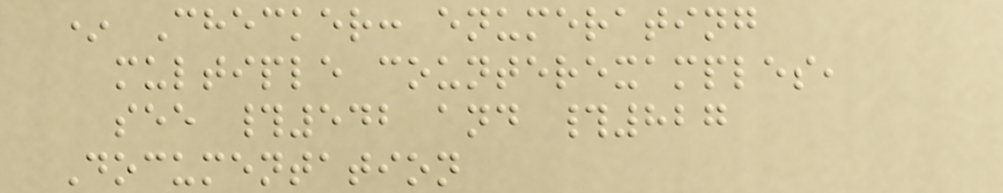* Checker: enumerating
multiple counterexamples,
see #542 and #827
Documentation
